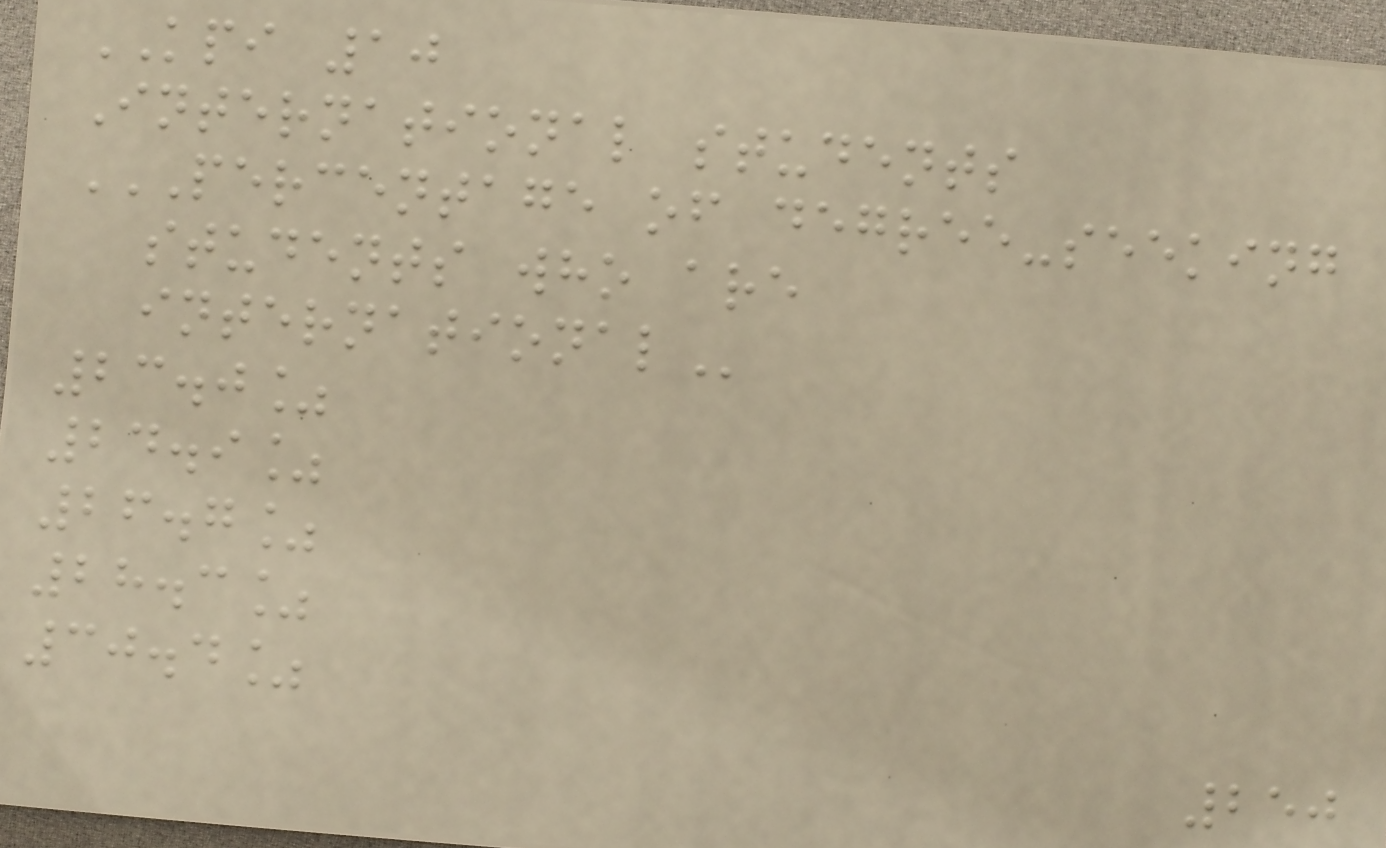KPI 10
International students
PERCENTAGE OF DEGREE-SEEKING
STUDENTS WHO ARE
INTERNATIONAL
23.0%
24.9%
26.7%
28.3%
30.4%
250
